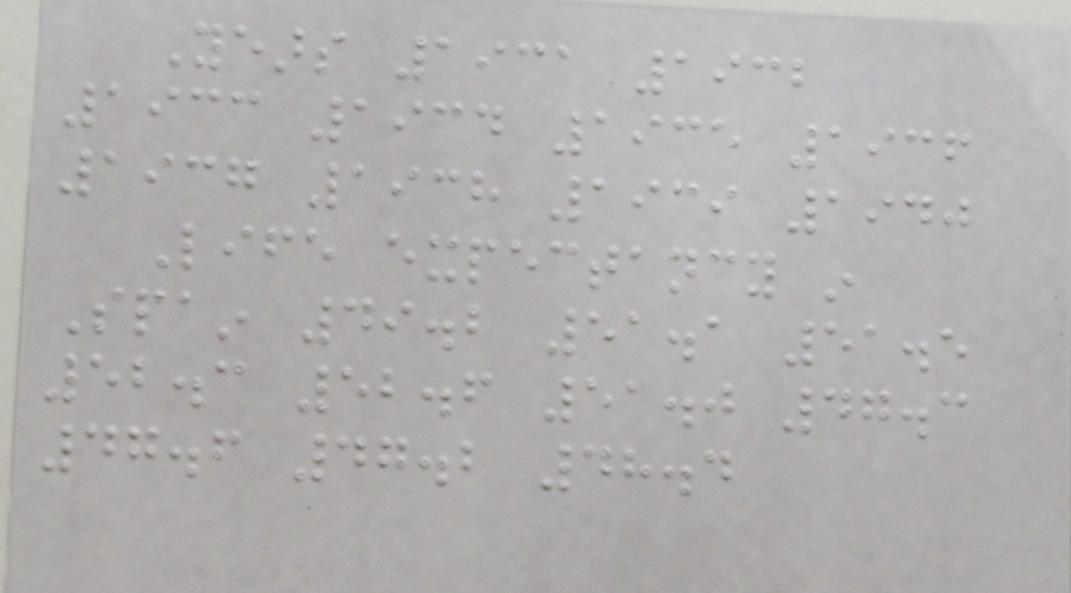Years 1931 1932
1933 1934 1935 1936
1937 1938 1939 1940
Life expectancy in
Spain 49.2 51.1 51.5
52.3 52.6 51.0 47.3
47.6 47.2 48.4
